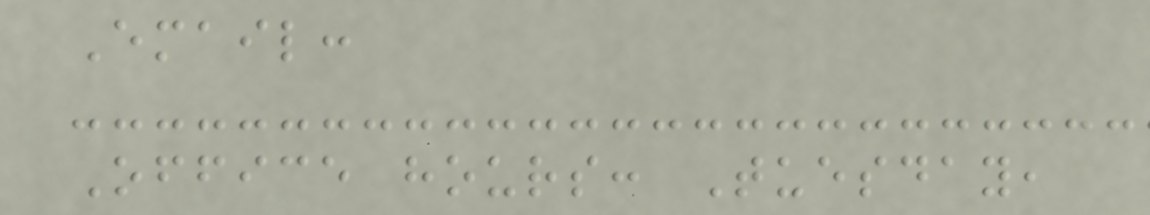Email:
Office hours: Tuesday,
